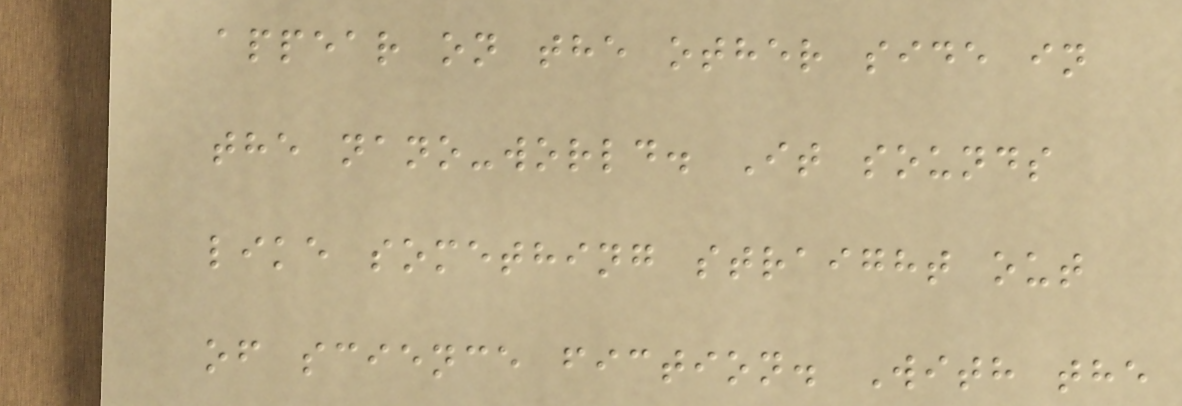appear on the other side in
the nano-world. It sounds
like something straight out
of science fiction. With the
